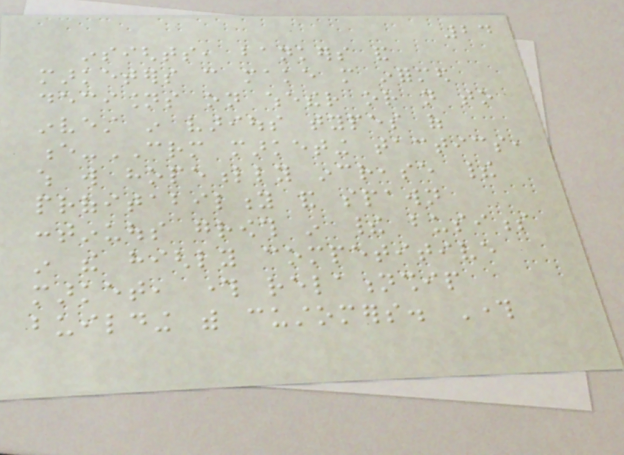24
insights, bankers and
marketers can make more informed
decisions on whether or not to
invest in various types of
e-CRM marketing tactics,
which will hopefully increase their
profitability and spawn
continuous growth in their business
in the highly competitive
market, through relationship
building with customers. Through
